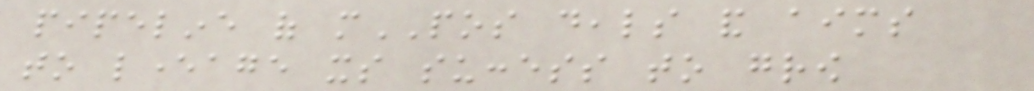pipeline of mPOS deals and aims
to leverage its success to grow
